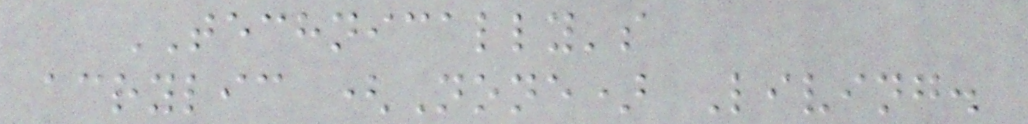TECHNICALLY's
acrylic (None) Living.
